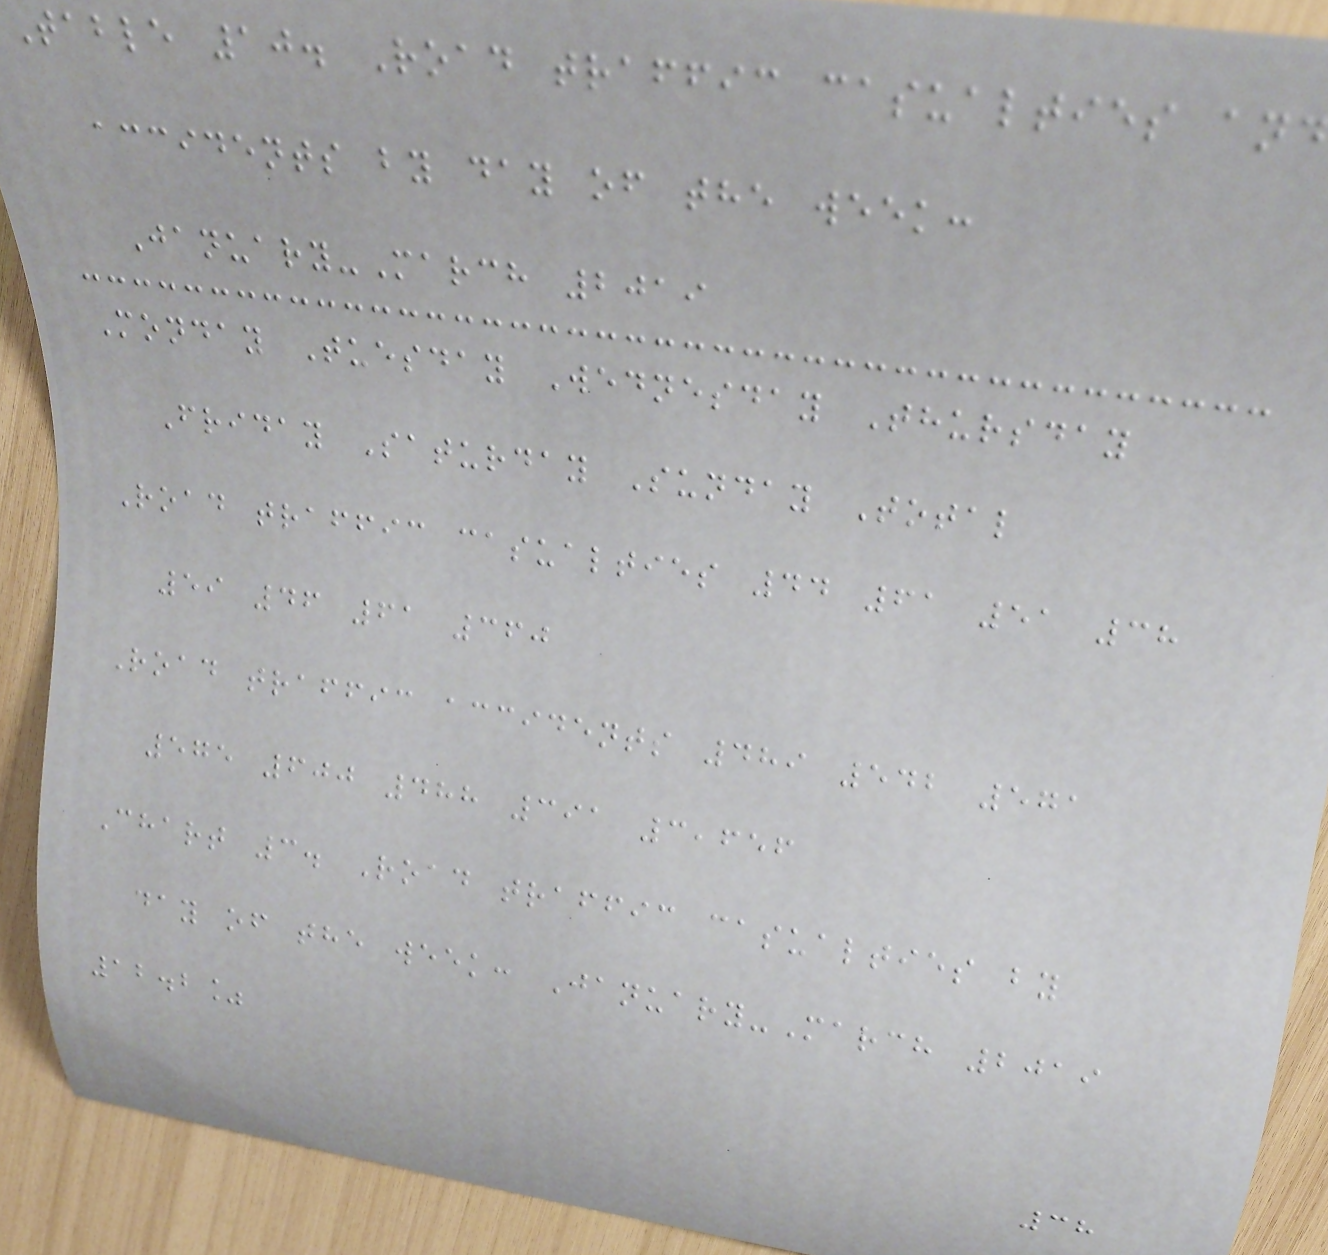Table 10. Road traffic casualties and
accidents by day of the week:
January-March 2019
Monday Tuesday Wednesday Thursday
Friday Saturday Sunday Total
Road traffic casualties 44 61 51 38
59 46 61 360
Road traffic accidents 489 542 571
575 600 488 391 3,656
Chart 3. Road traffic casualties by
day of the week: January-March 2019
12.2%
38
